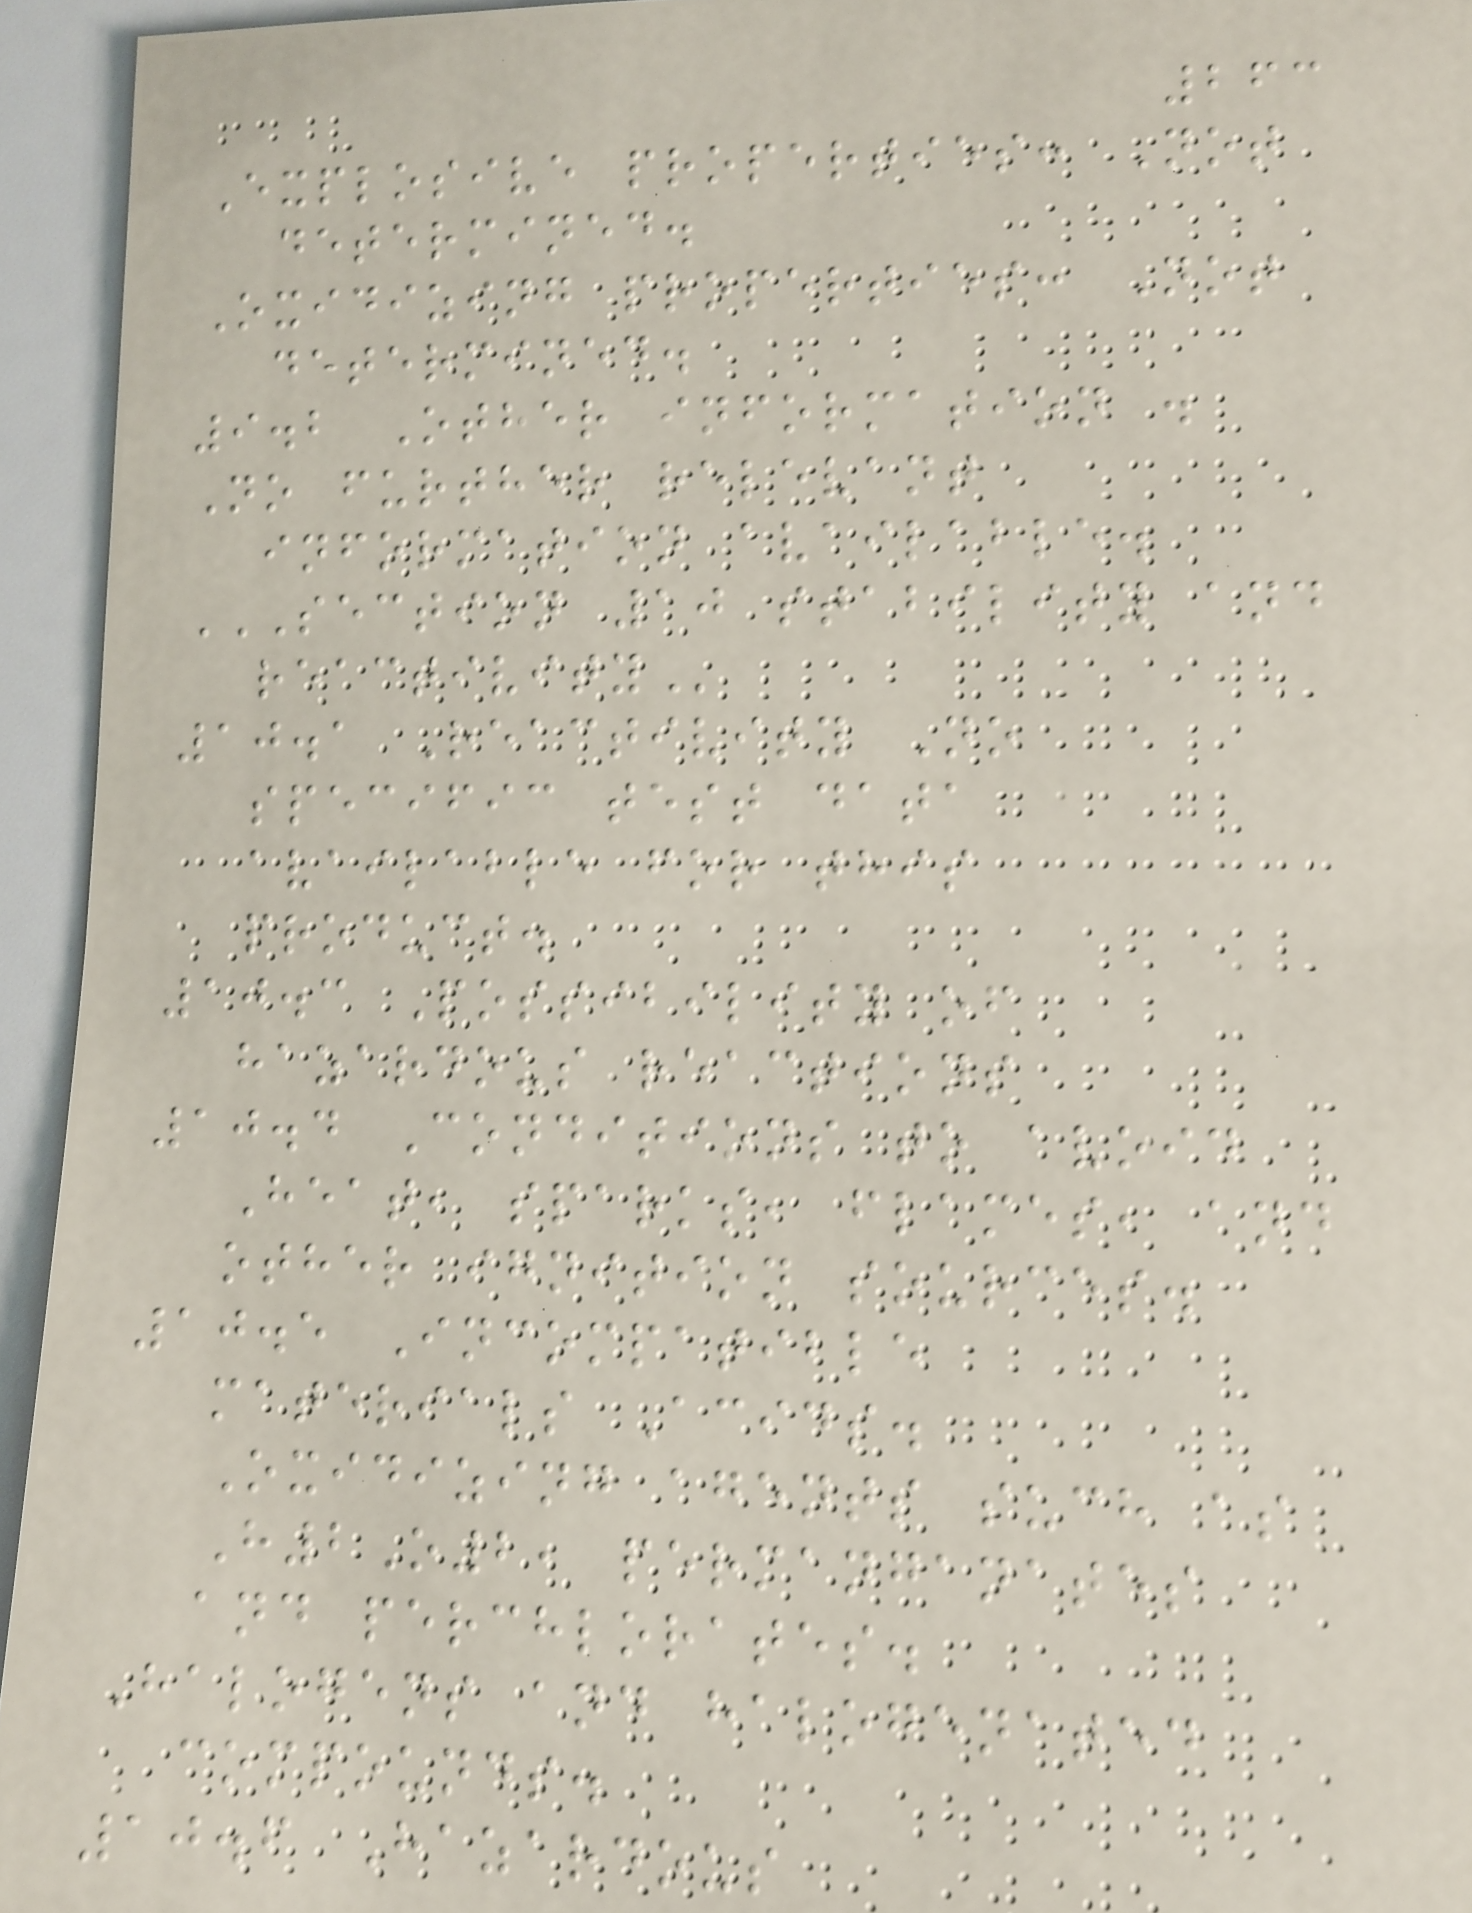263
Explosive properties: Not
determined.
Oxidizing properties: Not
determined.
9.2 Other information .
No further relevant
information available.
SECTION 10 STABILITY AND
REACTIVITY
10.1 Reactivity No
specific test data
available for this
product.
10.3 Possibility of
hazardous reactions
10.4 Conditions to avoid
Heat, sparks, flames, and
other ignition sources.
10.5 Incompatible
materials Acids.
Oxidizing agents such as
H2O2, permanganates
and perchlorates.
Halogens and halogenated
compounds.
10.6 Hazardous
